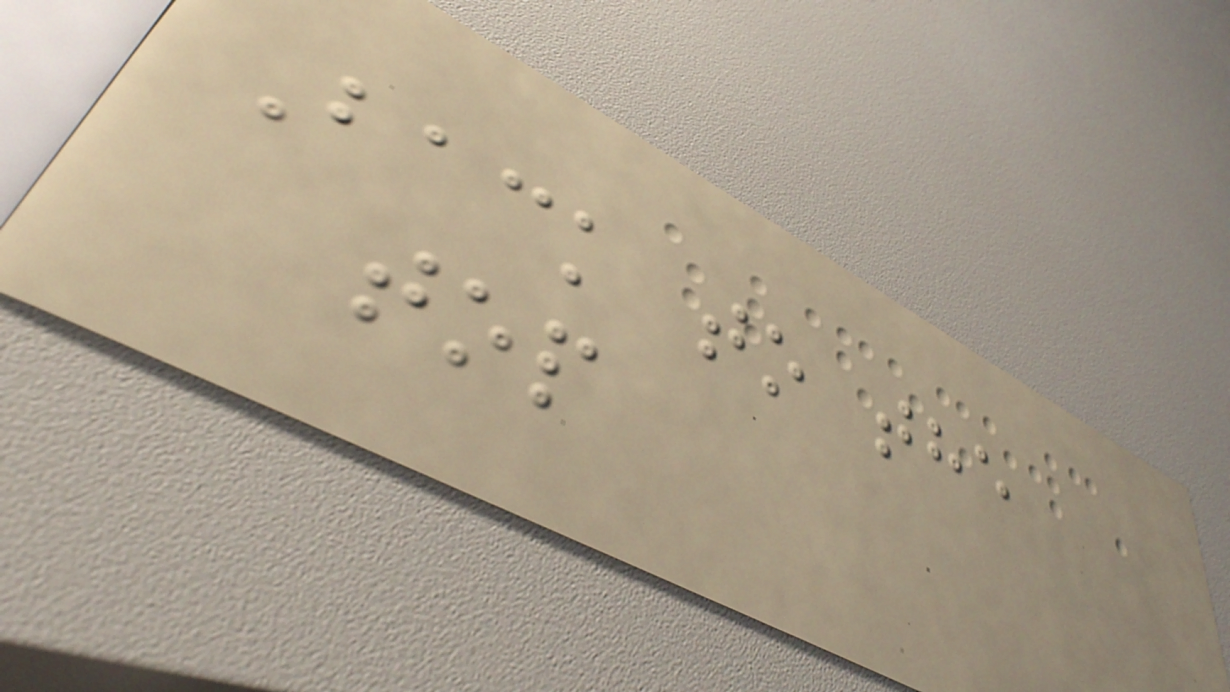Back to the
top
